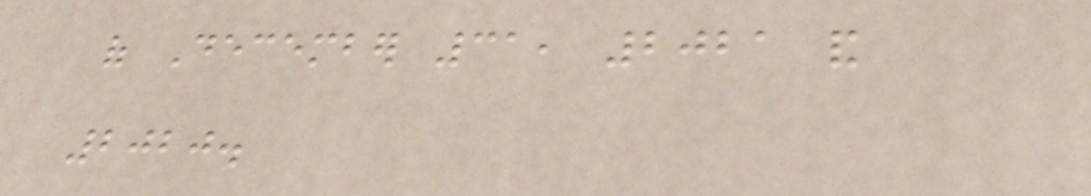of December 31, 2021 and
2020.
